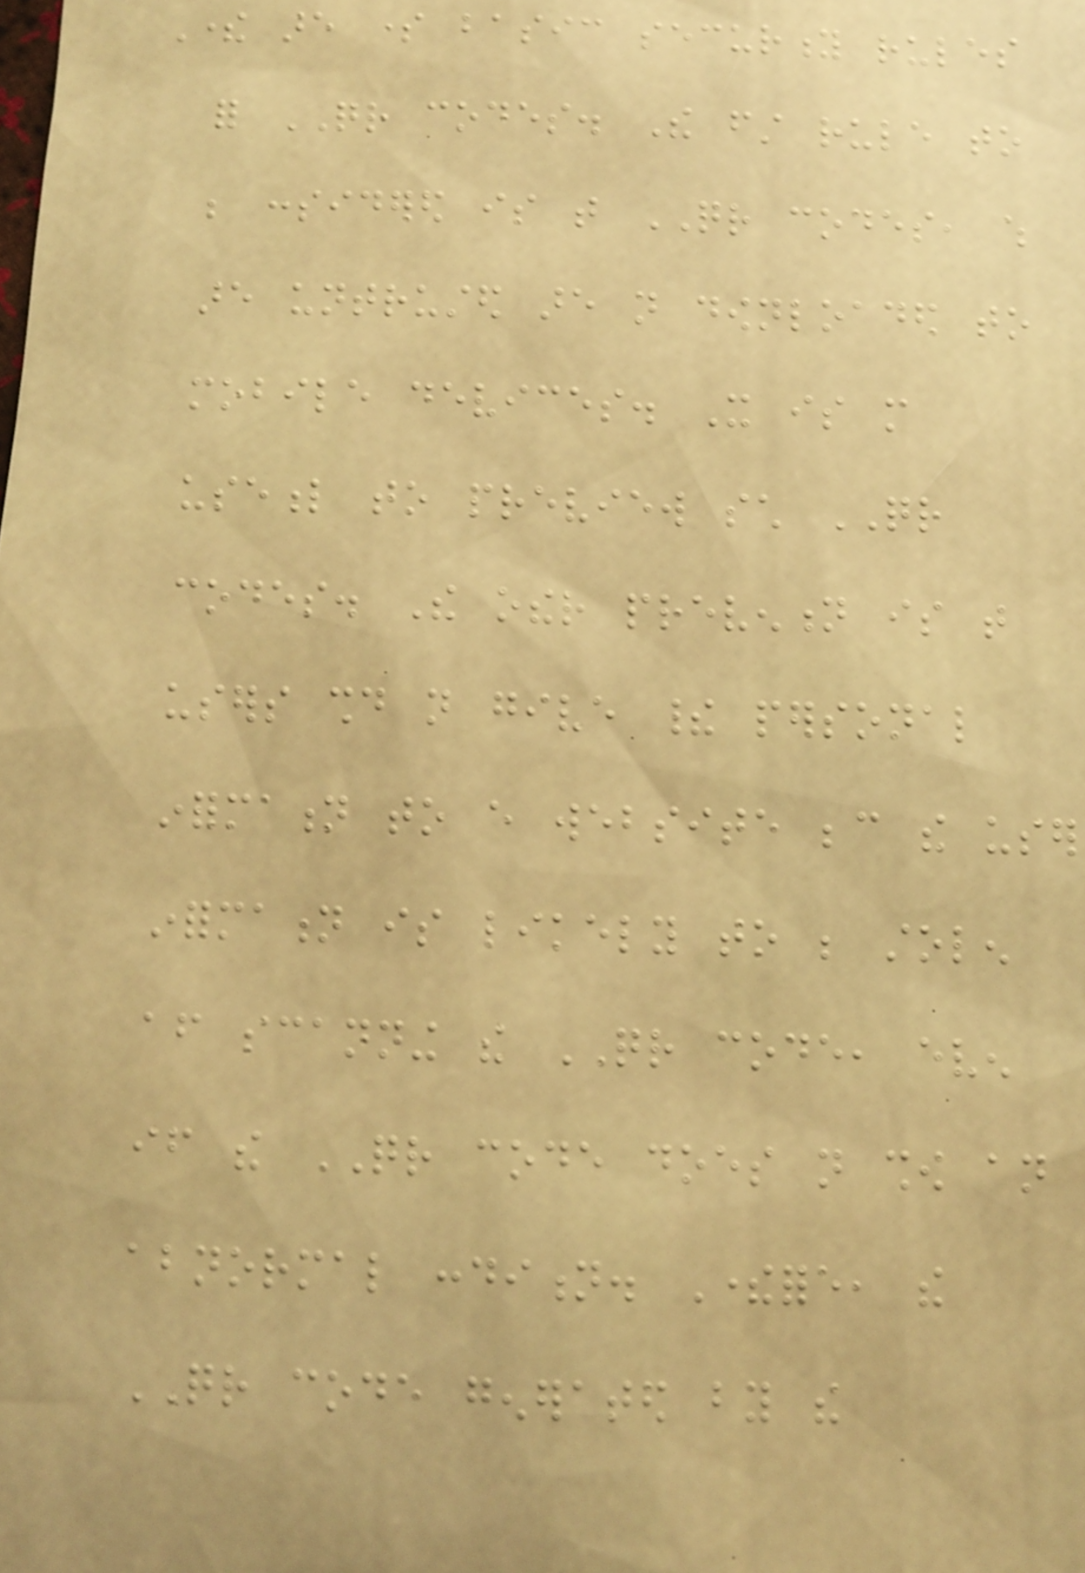There are some basic security rules
for QR codes. The first rule to
be considered is that QR codes, which
are untrusted are not downloaded to
mobile devices. It is more
useful to preview such QR
codes. The other prevention is that
users should not give their personal
information to every website because the user
information is likely to be stolen
after scanning the QR code, even
if the QR code does not show an
abnormal condition. Therefore, the
QR code generated by the
